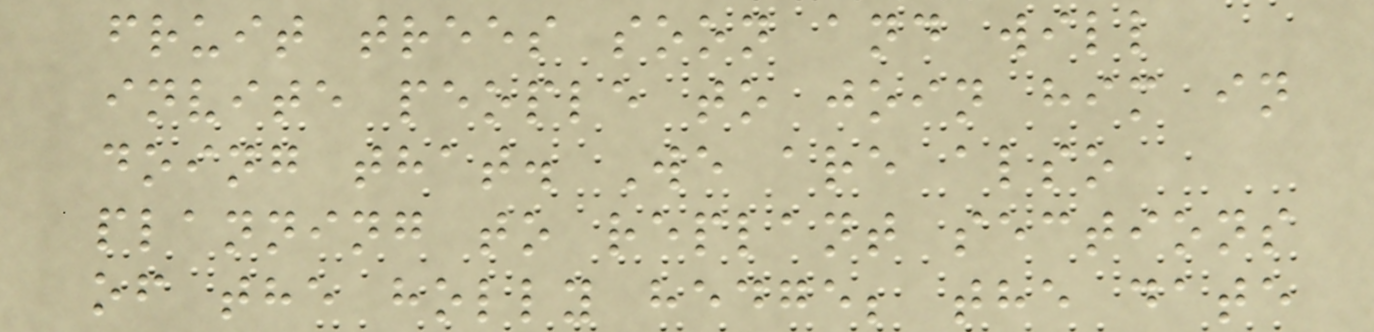fruit trees soon and will
invite people to join him in
doing that. We are also
planning to replant sections
of the holly hedge; the date
